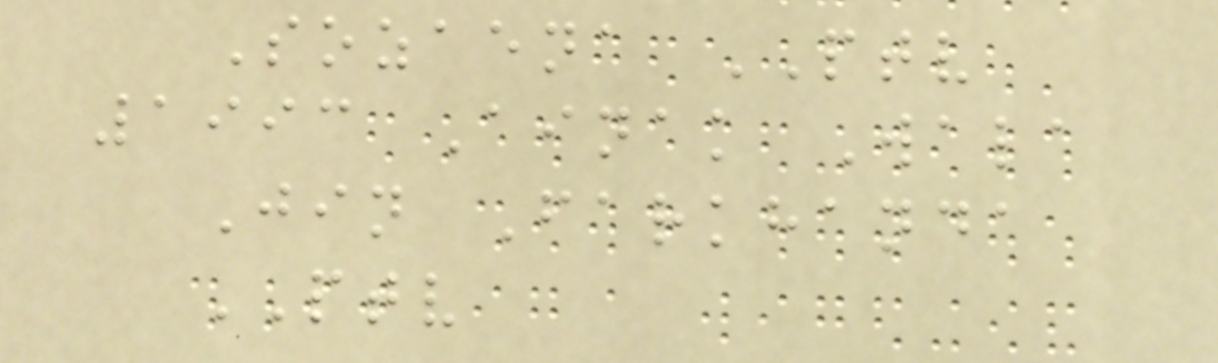Sozaena PTV
1993 Ainak Wala
Jin Farkhanda
PTV
